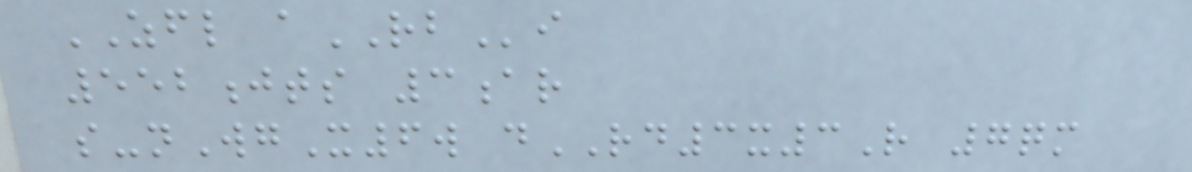ZFL aRBi
552jts 3ar
s-nWgX6w dRD3x3R 7qm
